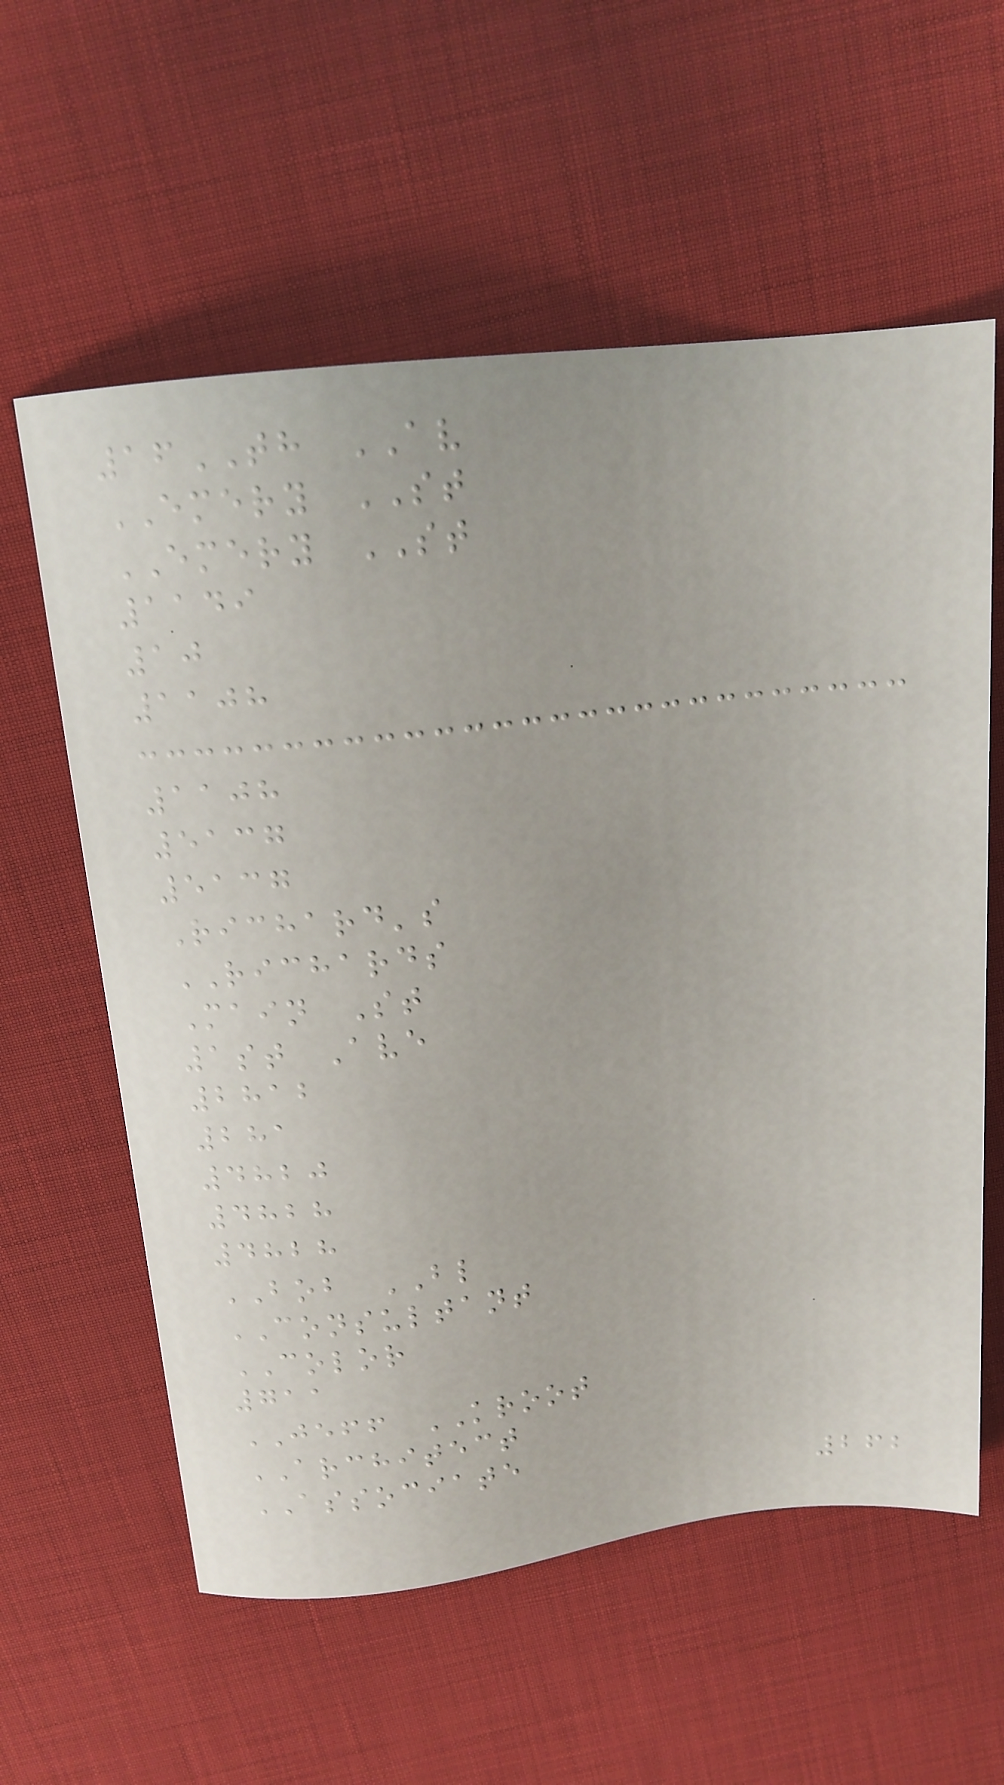16TH AV
EMERY ST
EMERY ST
1149
10
1108
1108
5137
5137
Richard's
RICHARDS
Main St
1st Ave
2812
281
4820
4828
4828
BOB BL
CONSULTANT
COLOR
711
JEFF KROOT
ARCHITECT
ASSOCIATE
262
